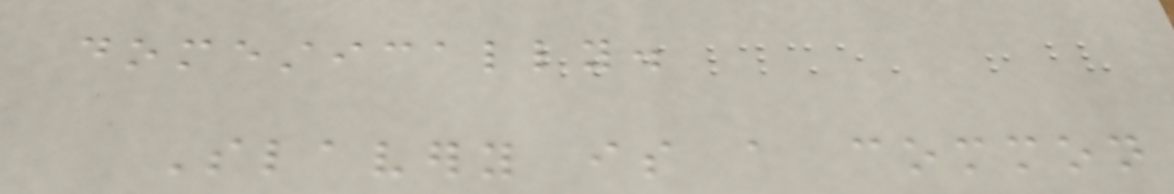domestically.
Slavery is a common
